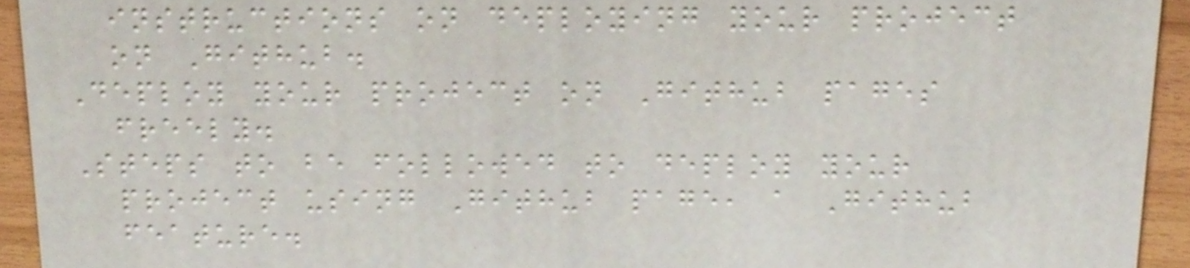instructions on deploying your project
on Github.
Deploy your project on Github pages
freely.
Steps to be followed to deploy your
project using Github page, a Github
feature.
